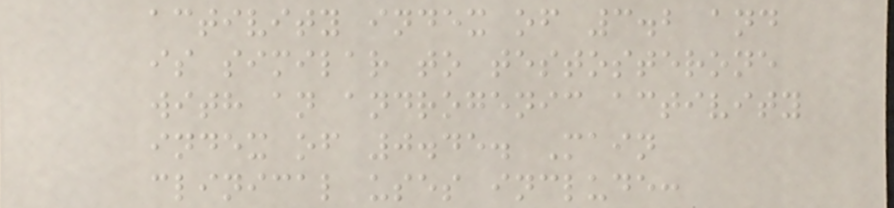activity index of 3.2 and
is similar to testosterone
with an androgenic activity
index of 0.45. Main
clinical uses include:
